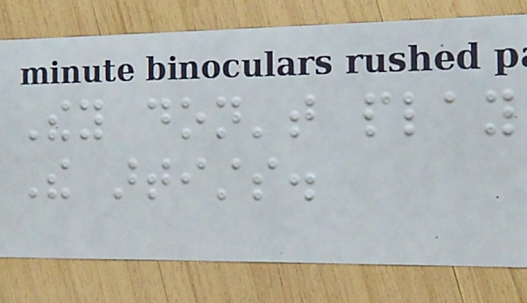They don't play
The artists.
